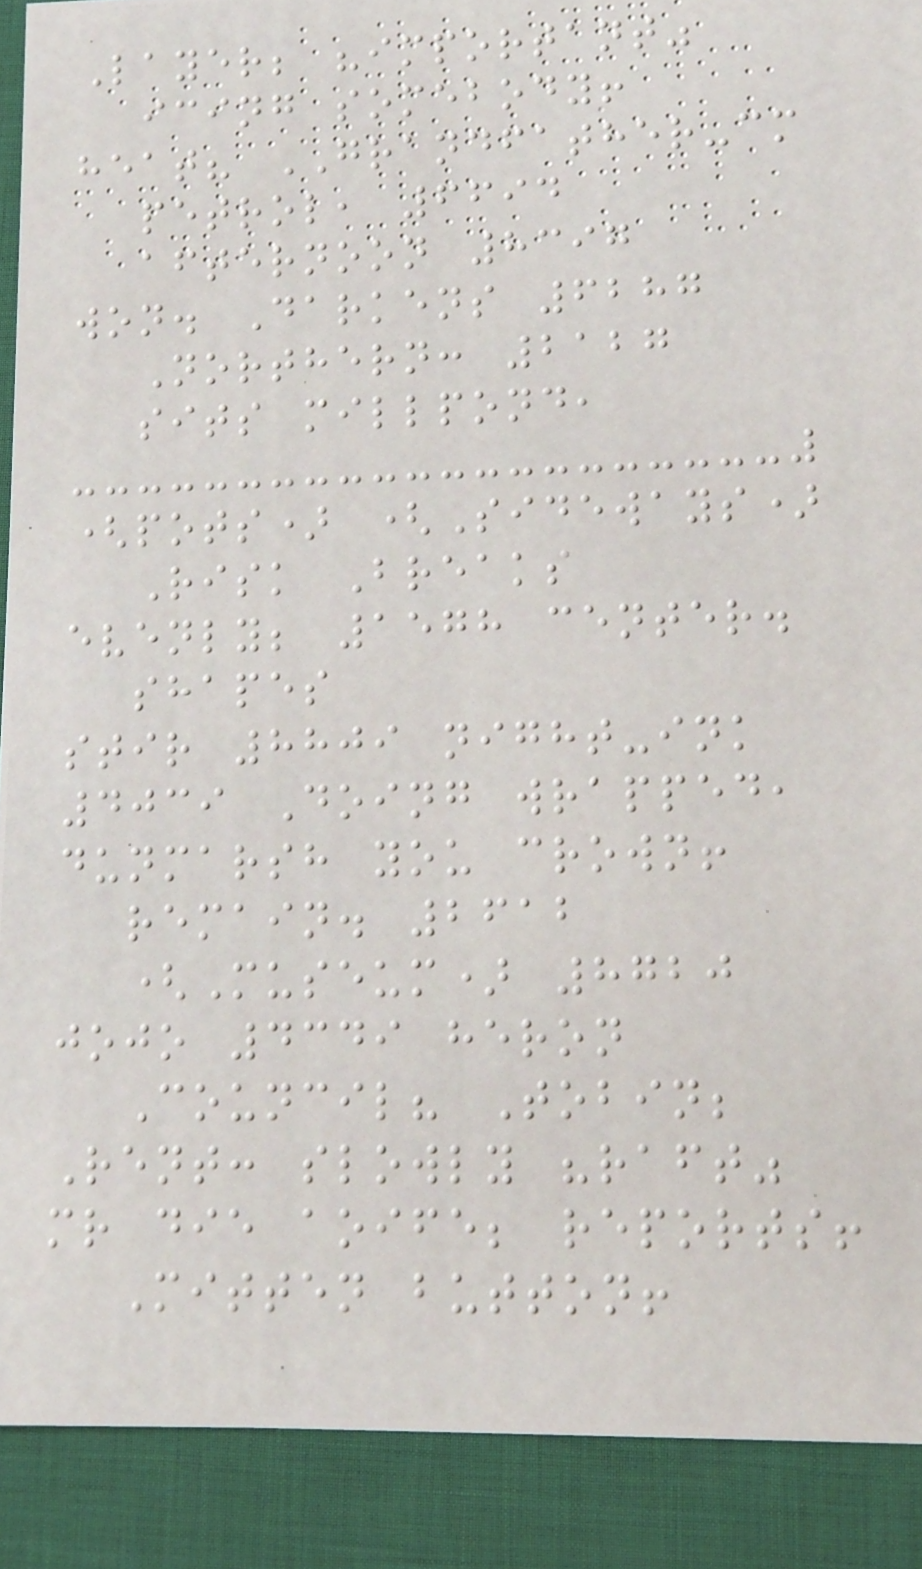Layer; "important"
icing somebody!
heat? GRANDFATHER-cm
petrol, 6694
afternoon 8397
won. Darkens 6287
Northern: 2127
sits millpond,
(pots) (Sideways)
Risk Breaks
evenly; 1578 center.
shapes
stir 8809 night-ink
4039 Doing wrapped,
dunmarsh you crown!
remain. 2612
(Museum) 8720
jojo 4349 heron
Council? Tobin;
Rent: slowly "raft"
mr die aoife; reports!
Mitten button!
